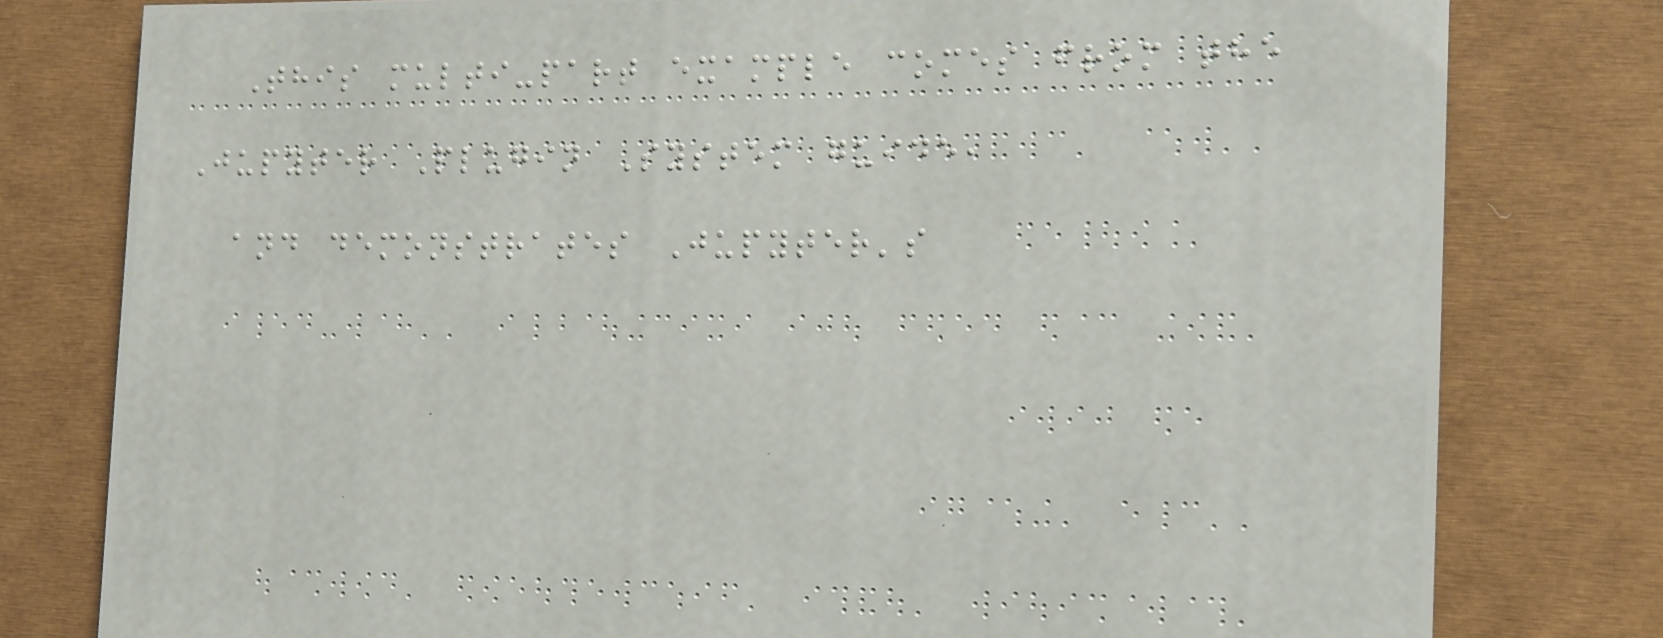This multi-part example comes from the
Jupyter Plugin System guide,
and demonstrates Jupyter's
